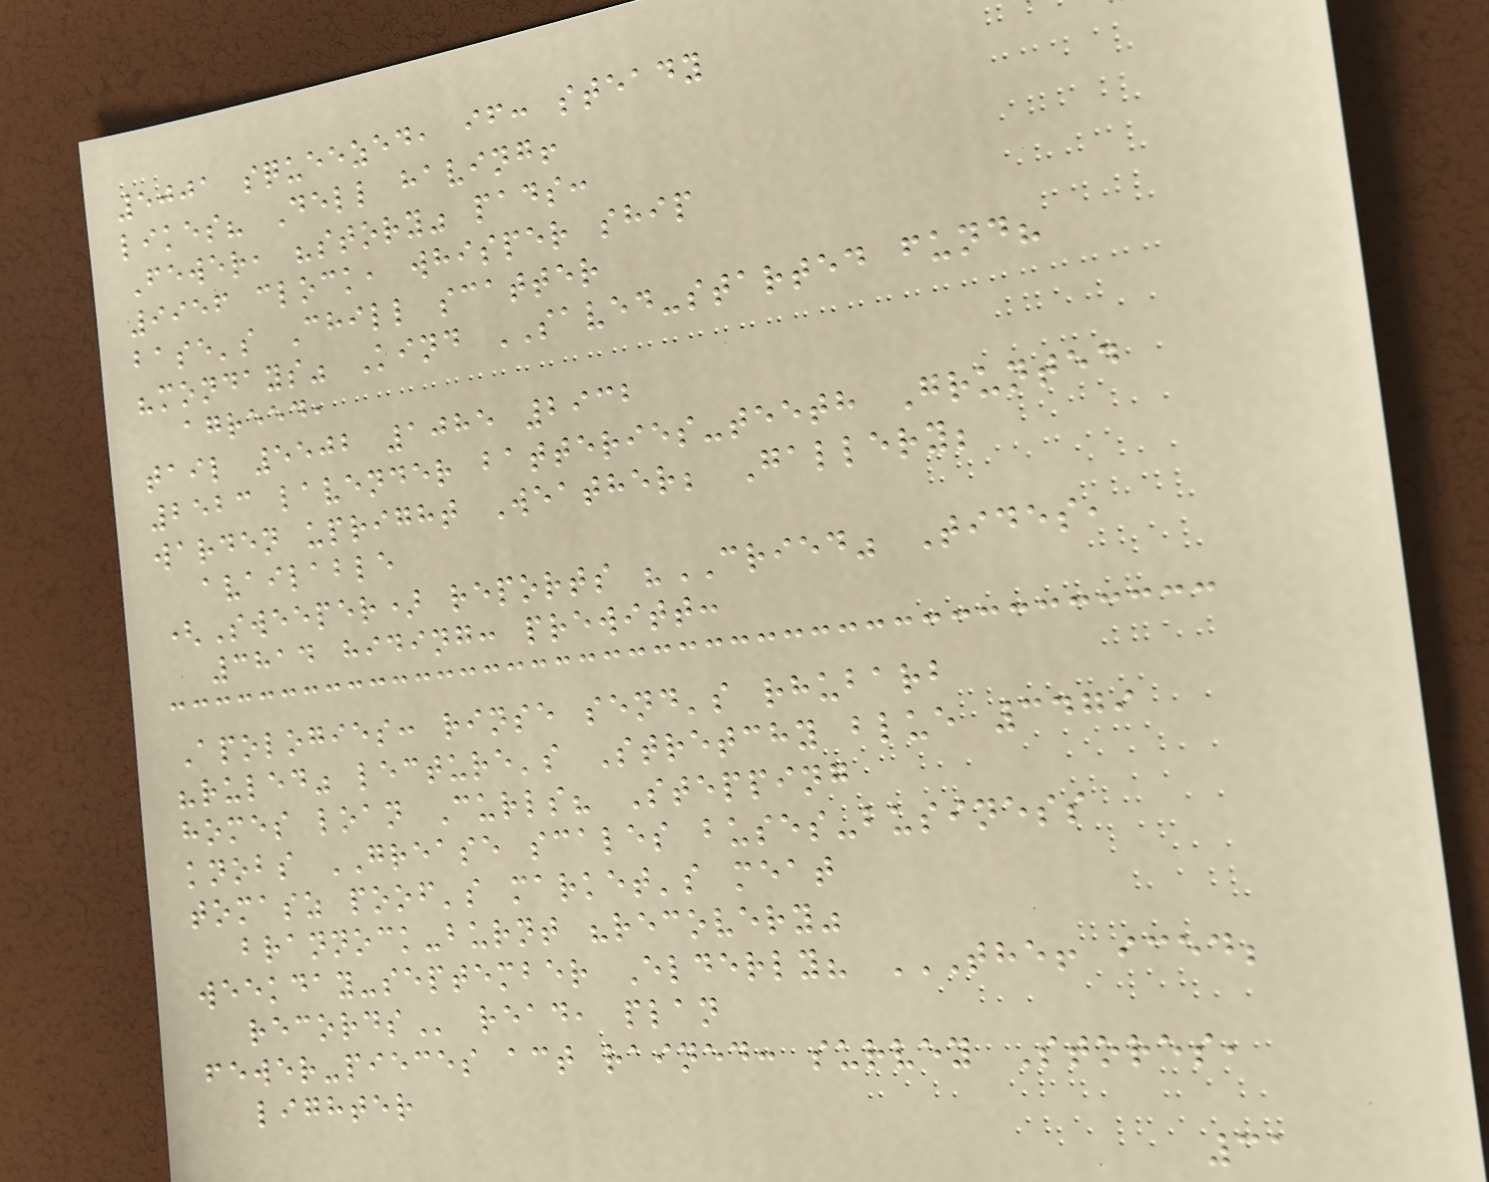5001 squeezed, if: steady
likes? Dell having!
Fewer, "story" pads:
9956 clock, whisper ship
base's Chill scatter
"mondays" Kind SAVED-started fund?
agreed,
tail 5502 1085 2932
2523 lavender batteries-teeth Grunted
warden upright Weather; Gallery;
available
(Sweeper) reports "CRIED" Tides,
3814 hiding: prewitt:
Apologies: rinse send's rhubarb
"ruled" lecture's Stretchy blue 3479
homes loan Curls? Stepping
knobs GREASE scales buses-business
tomasz poof's market's meat
brannock-burnt "recovery"
weekday-september Elderly? THE! ICED;
RECORDS read, plan
fewer-pieces act rained: survey Stores,
lighter
31
